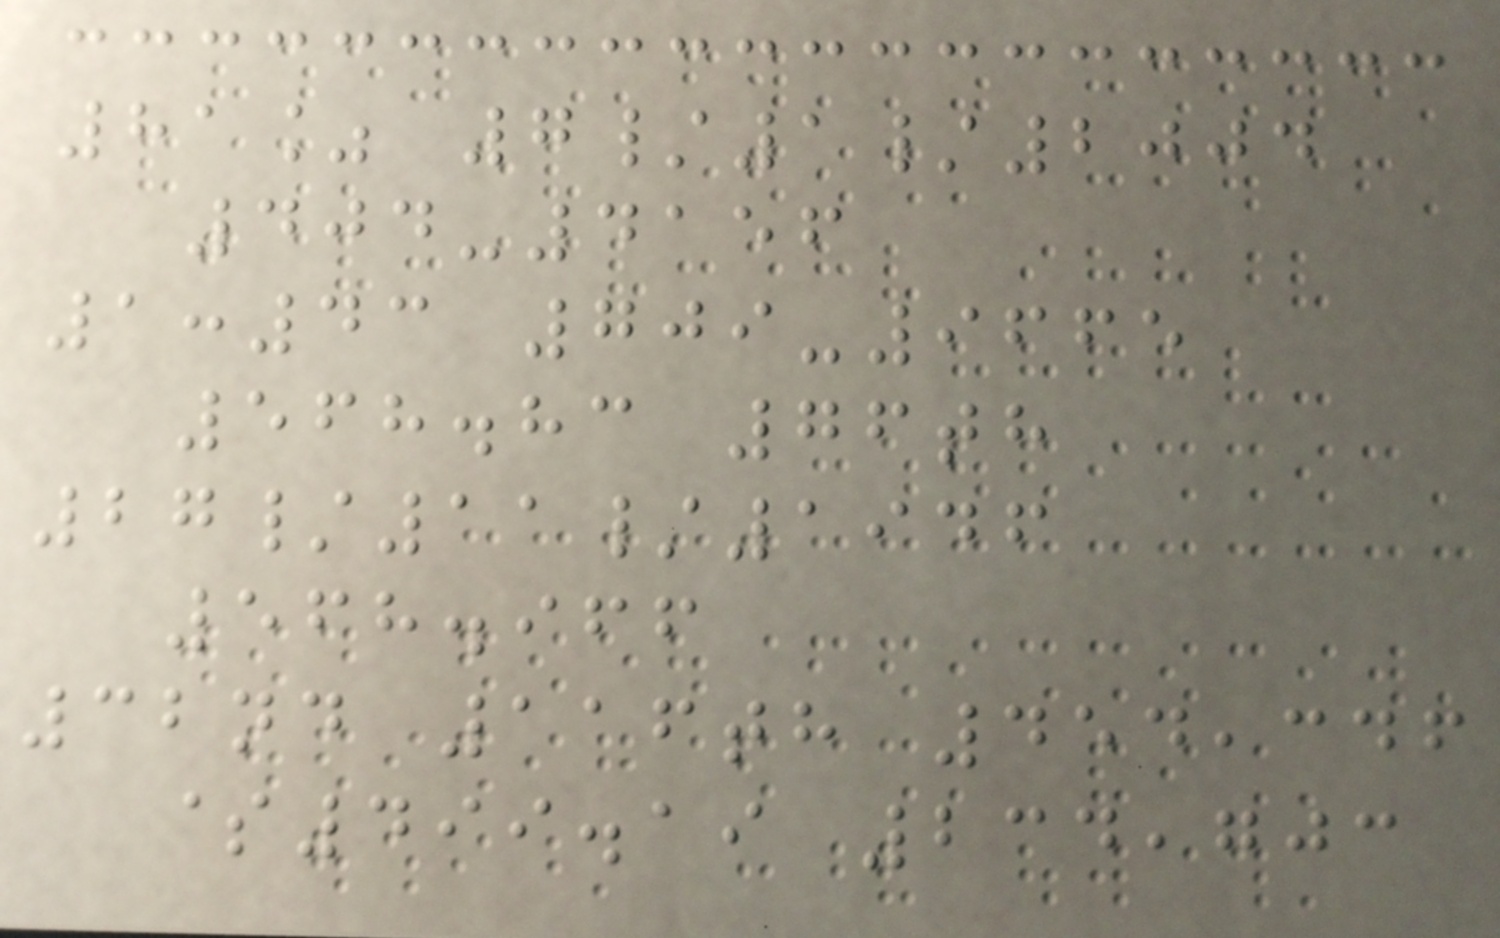81% 7/1/2004
404-4156
1:43 709-9665
568.83 76th
27/11/1946
568.966
32nd 116th 454,346
$499.19 234,703
